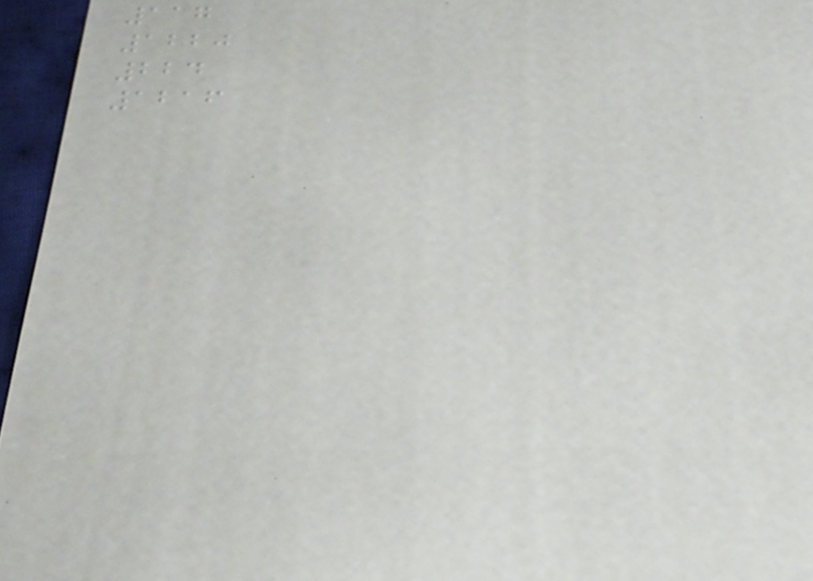117
1220
224
1216
